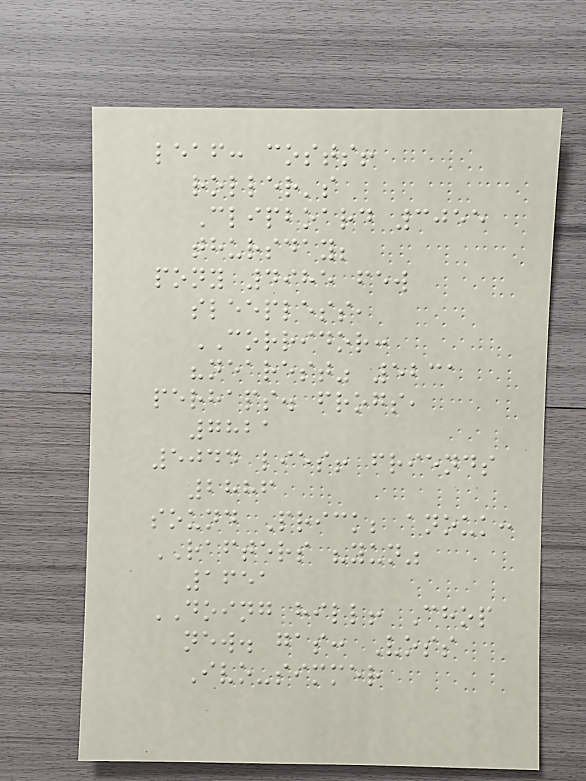leaf: costs!
roller's
Clipboard 3055
thursday;
pony 4985 few
sleepless,
CORRIDOR:
"nearest" 5231
perhaps. frogs,
7821
5044 lies! friends
2886
sound Prick; anouk:
RAFTERS "yun"
1651
DOING hill! Chop
new. gas: Voss
Ivo-simmer
